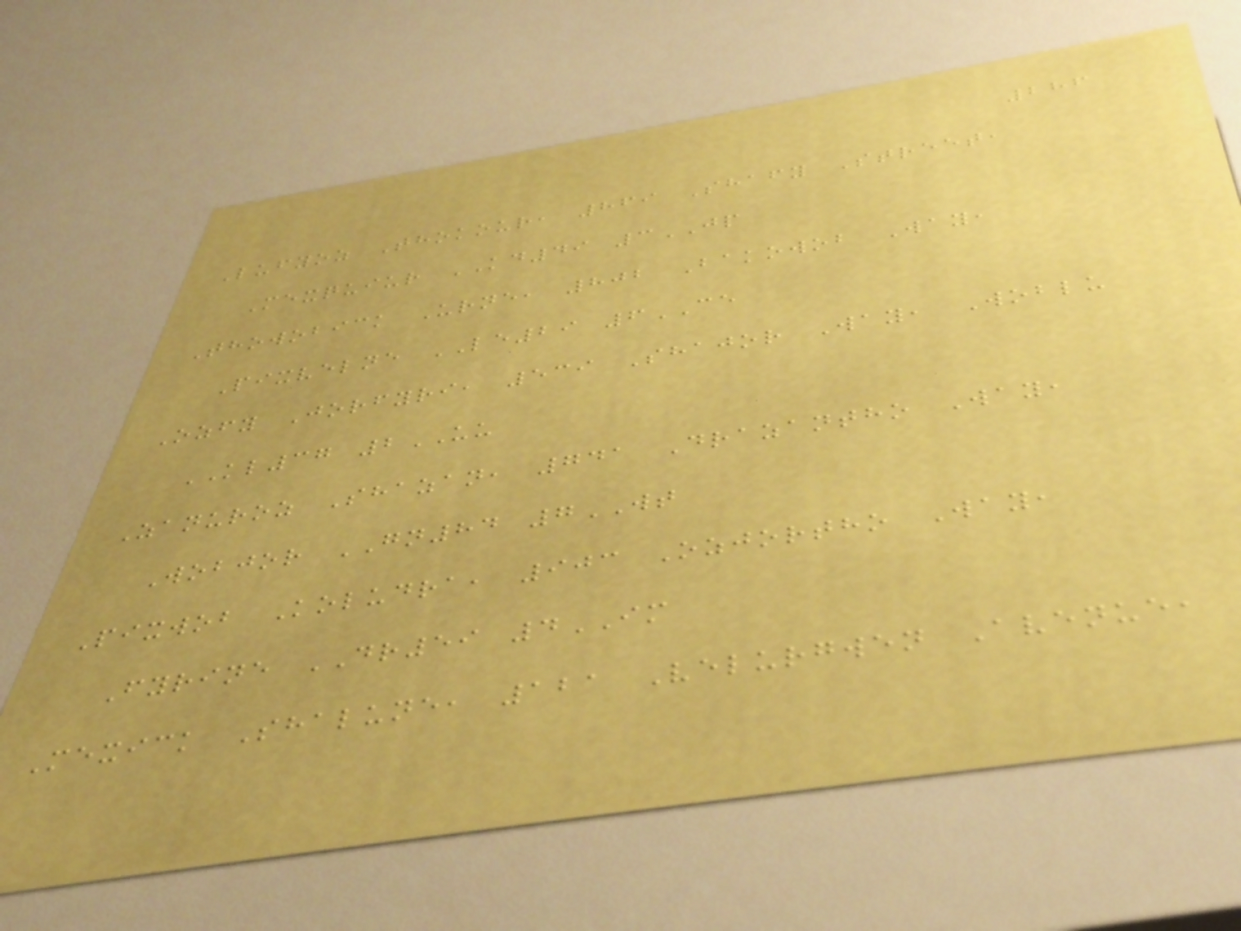286
Lufyoz Thokour, 869 Shafy Street,
Mexquiur KD49 3JP
Thowobick Urne, 802 Bakowob Way,
Pixvelne LE29 6CE
Ozfy Jorfyri, 539 Shajor Way, Woblu
KL37 2UU
Zanuroz Shazan, 741 Drazantho Way,
Wobjor GN84 7WT
Pixwob Koludra, 903 Ozjortho Way,
Fyrine DR59 4IM
Mexick Shalune, 121 Velurgwen Avenue,
